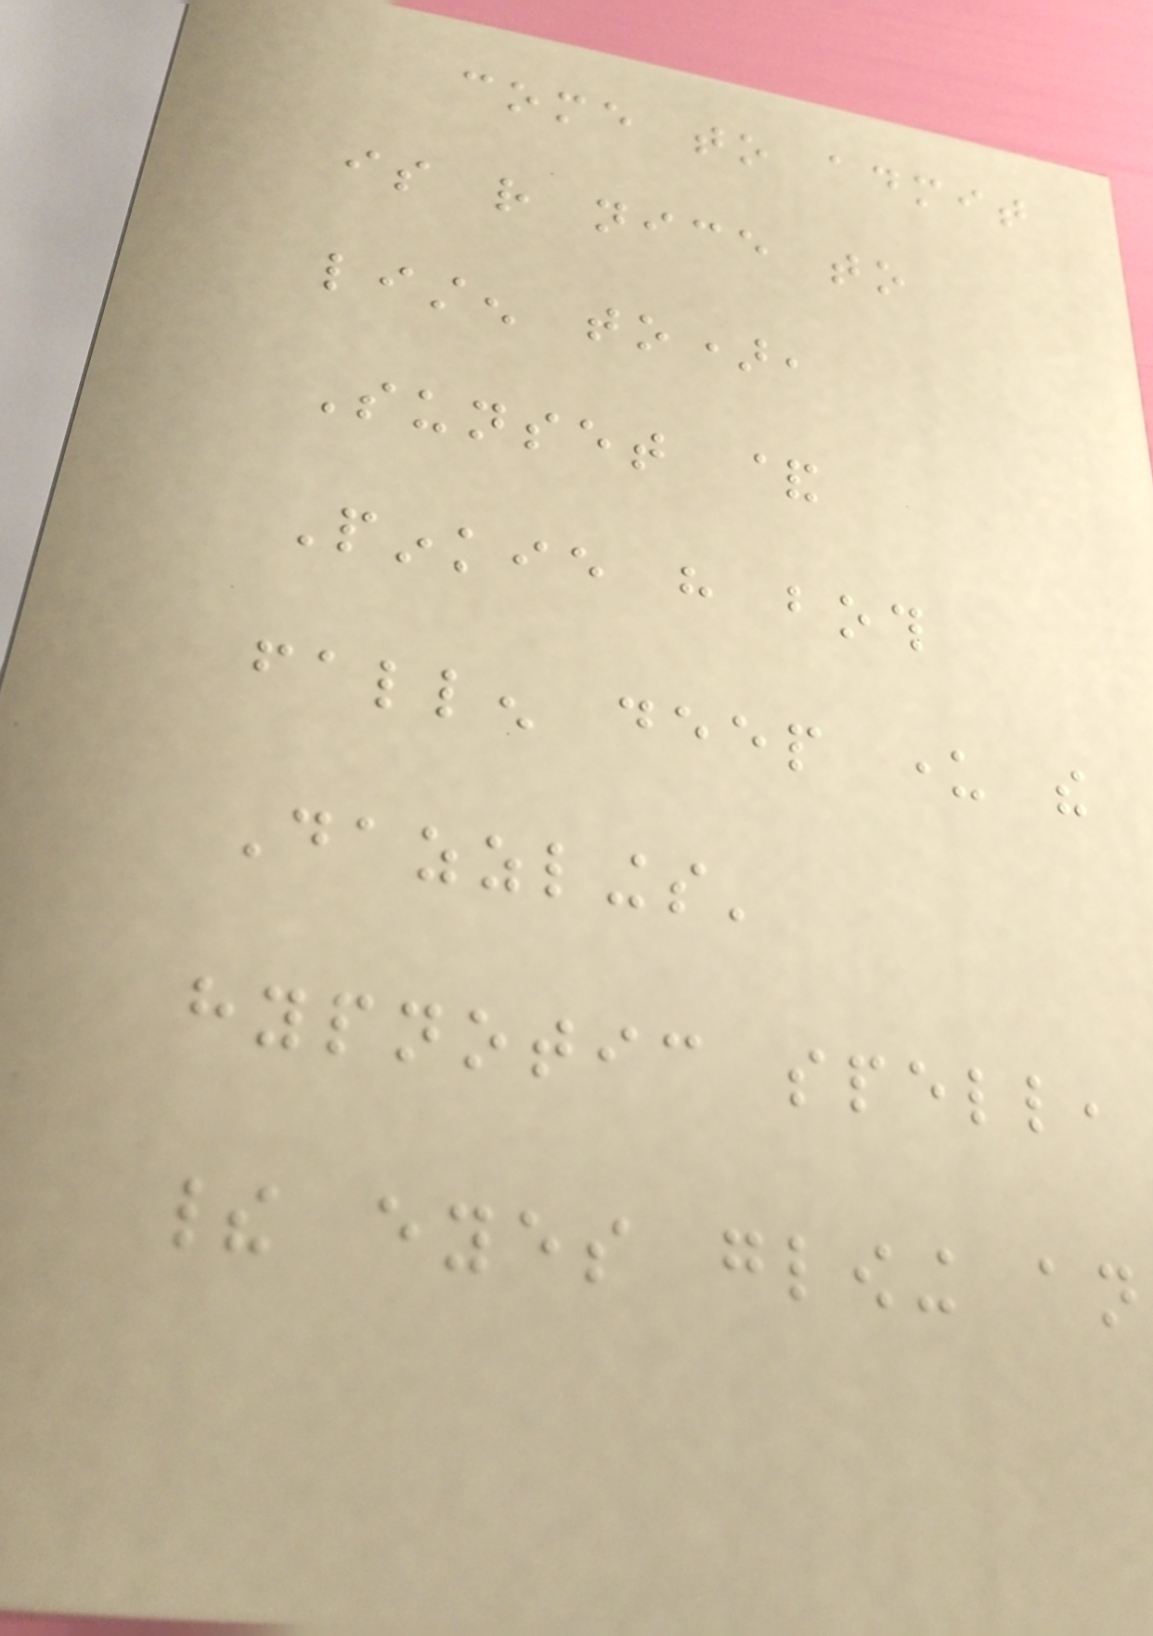come to admit
is rather nice to
listen to),
Sunset &
Pinkie have both
fallen deep under the
Dazzlings'
hypnotic spell,
their eyes glowing an
